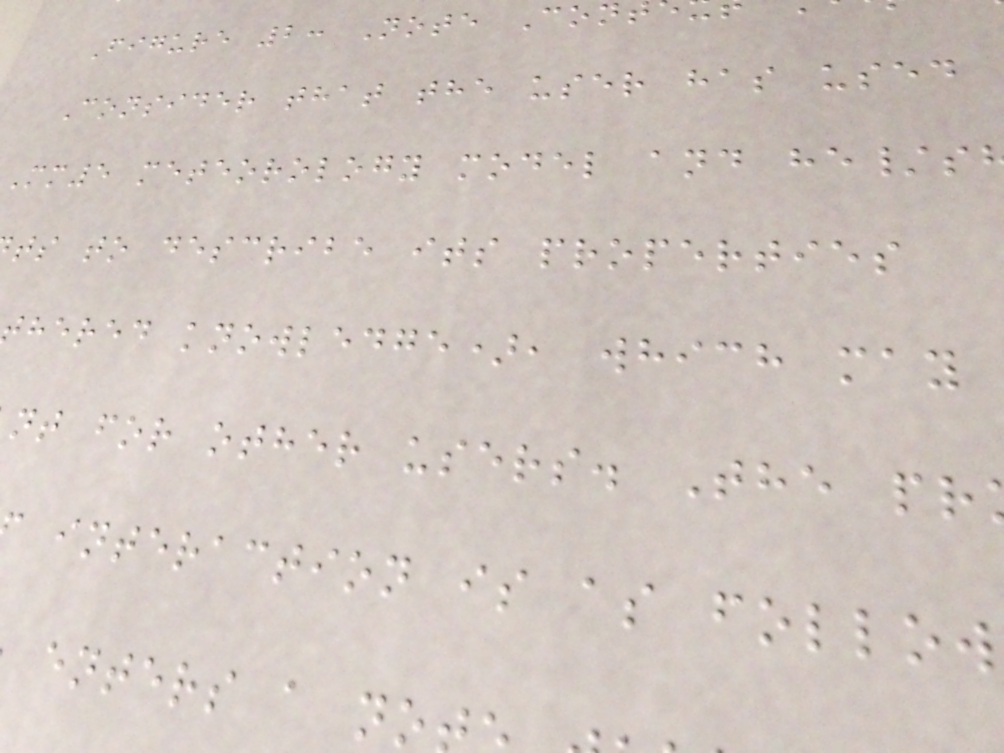Figure 2: Note Con
Consider that the user has used
mm5 meteorology model and he/s
ts to describe its properties
hered knowledge), which may
nt for other users. The pr
interaction is as follow
enters a no
